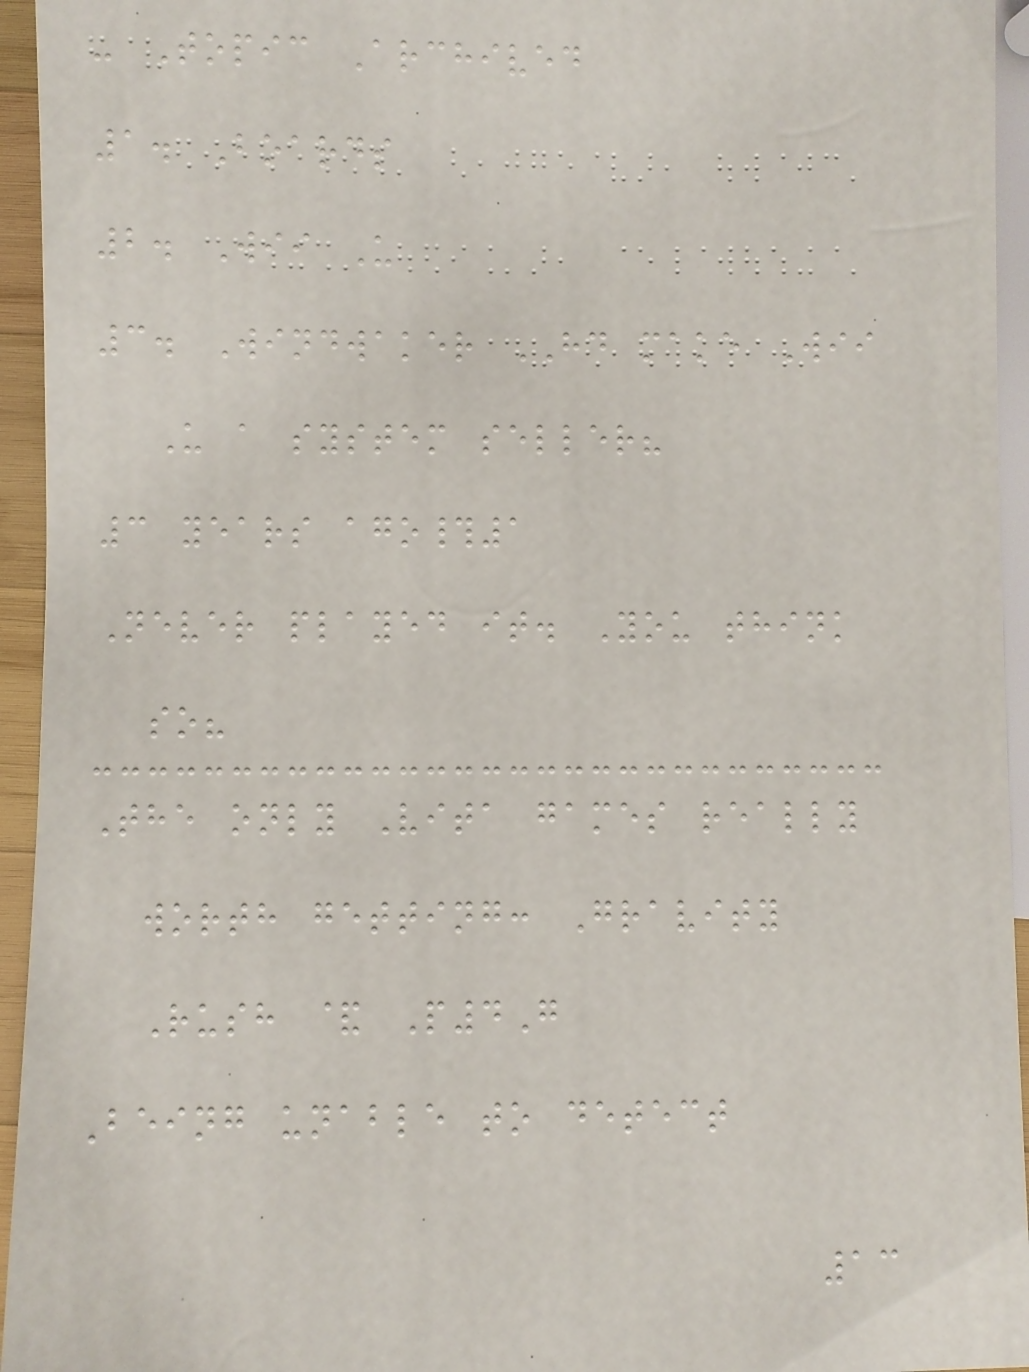- Topic Archived
1. Boards
2. Wii U
3. Windwaker HD make Wii
U a system seller?
3 years ago#1
Never played it. You think
so?
The only Vita games really
worth getting: Gravity
Rush & P4G
Being unable to detect
13
